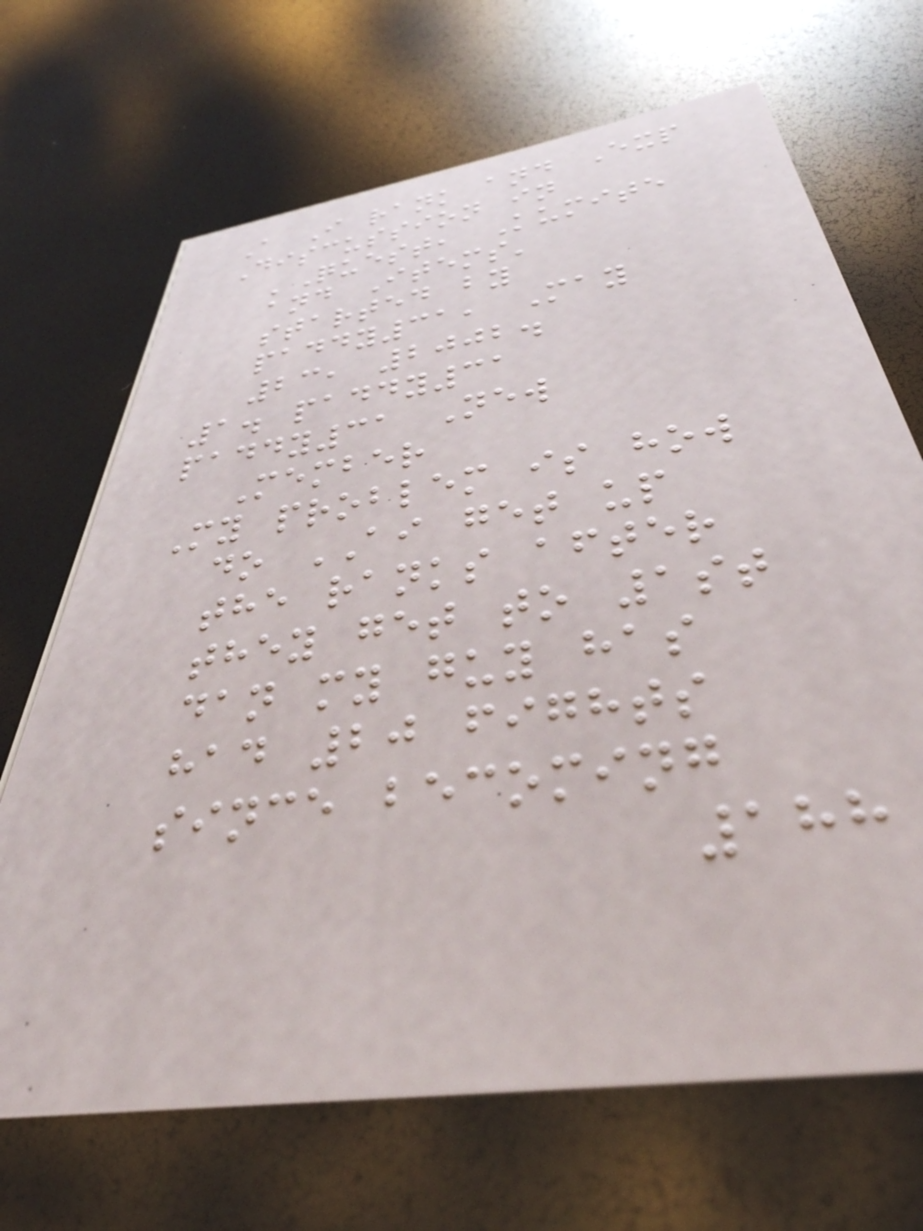A I rank and Exp
Discussion in
'Quest, Kumite
and Items'
started by
paddy31, May
23, 2002.
1. paddy31
paddy31 New
Member
My problem is how
do AI get up
the ranks after
they get to 1st
dan my guy has
had 20 fights
since becoming
188
